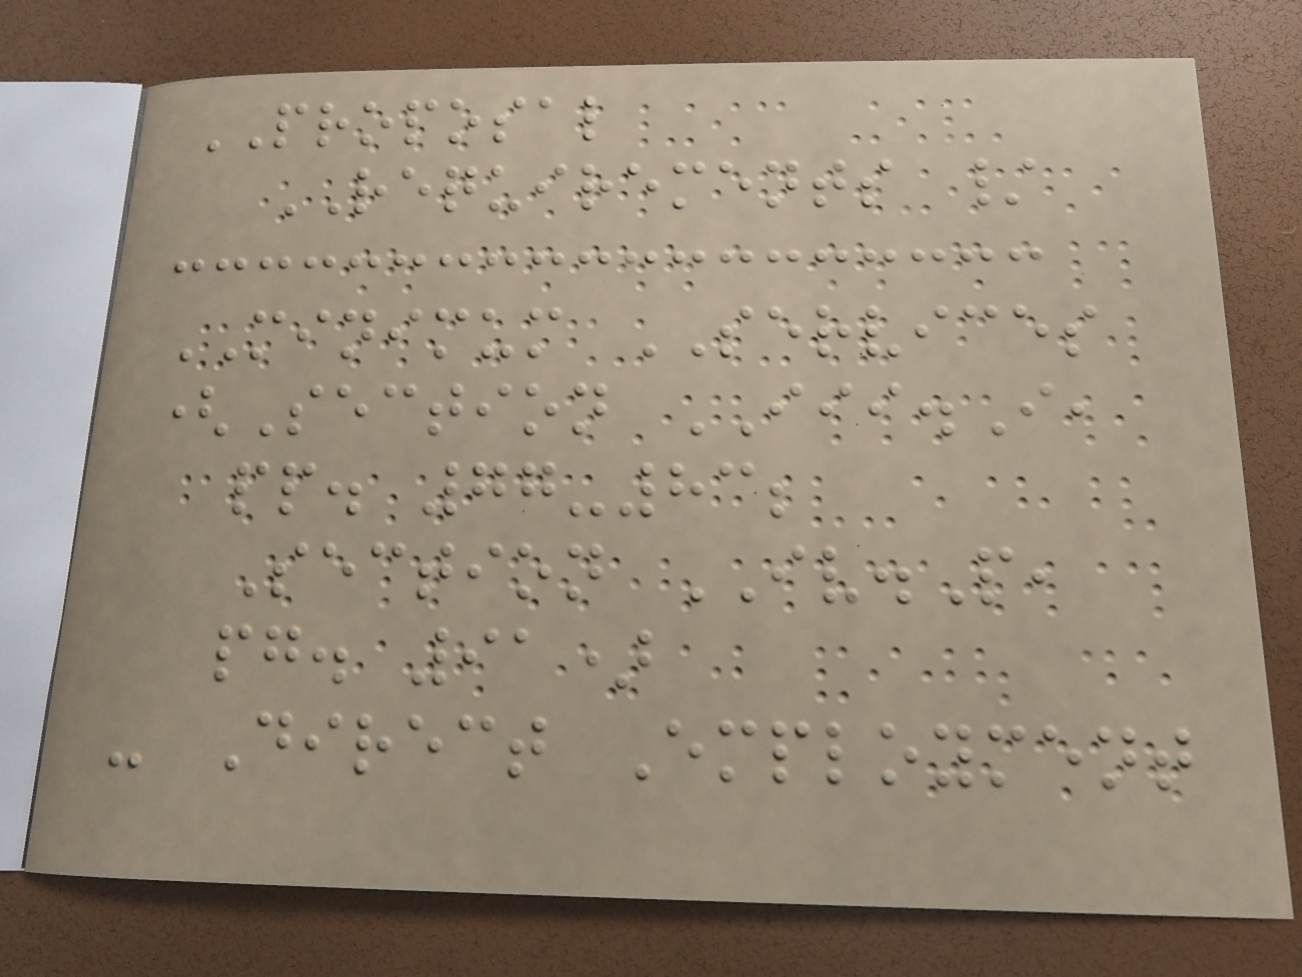PROPOSAL
REQUIREMENTS /
MINIMUM SERVICES
(Section III.I,
pp. 77-83;
Section IV.P,
pg. 91)
- Direct Employment
